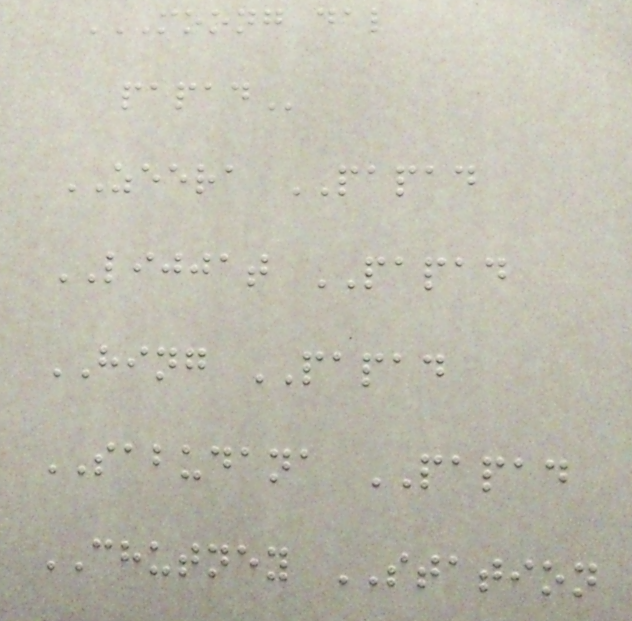MOONG DAL
PAPAD
ZEERA PAPAD
LIJJAT PAPAD
HING PAPAD
SABUDANA PAPAD
CHUTNEY STATION
